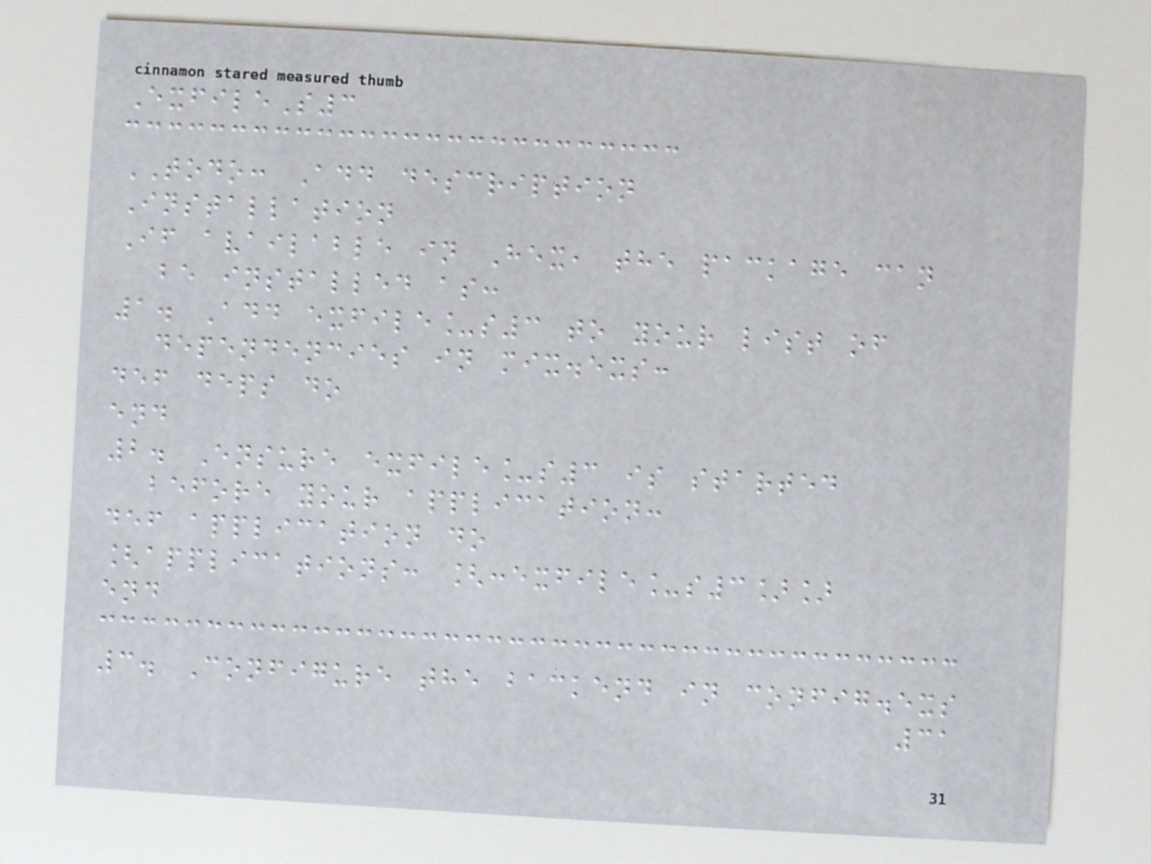ExfileS3
TODO: Add description
Installation
If available in Hex, the package can
be installed as:
1. Add exfile_s3 to your list of
dependencies in mix.exs:
def deps do
end
2. Ensure exfile_s3 is started
before your application:
def application do
[applications: [:exfile_s3]]
end
3. Configure the backend in config.exs
31
